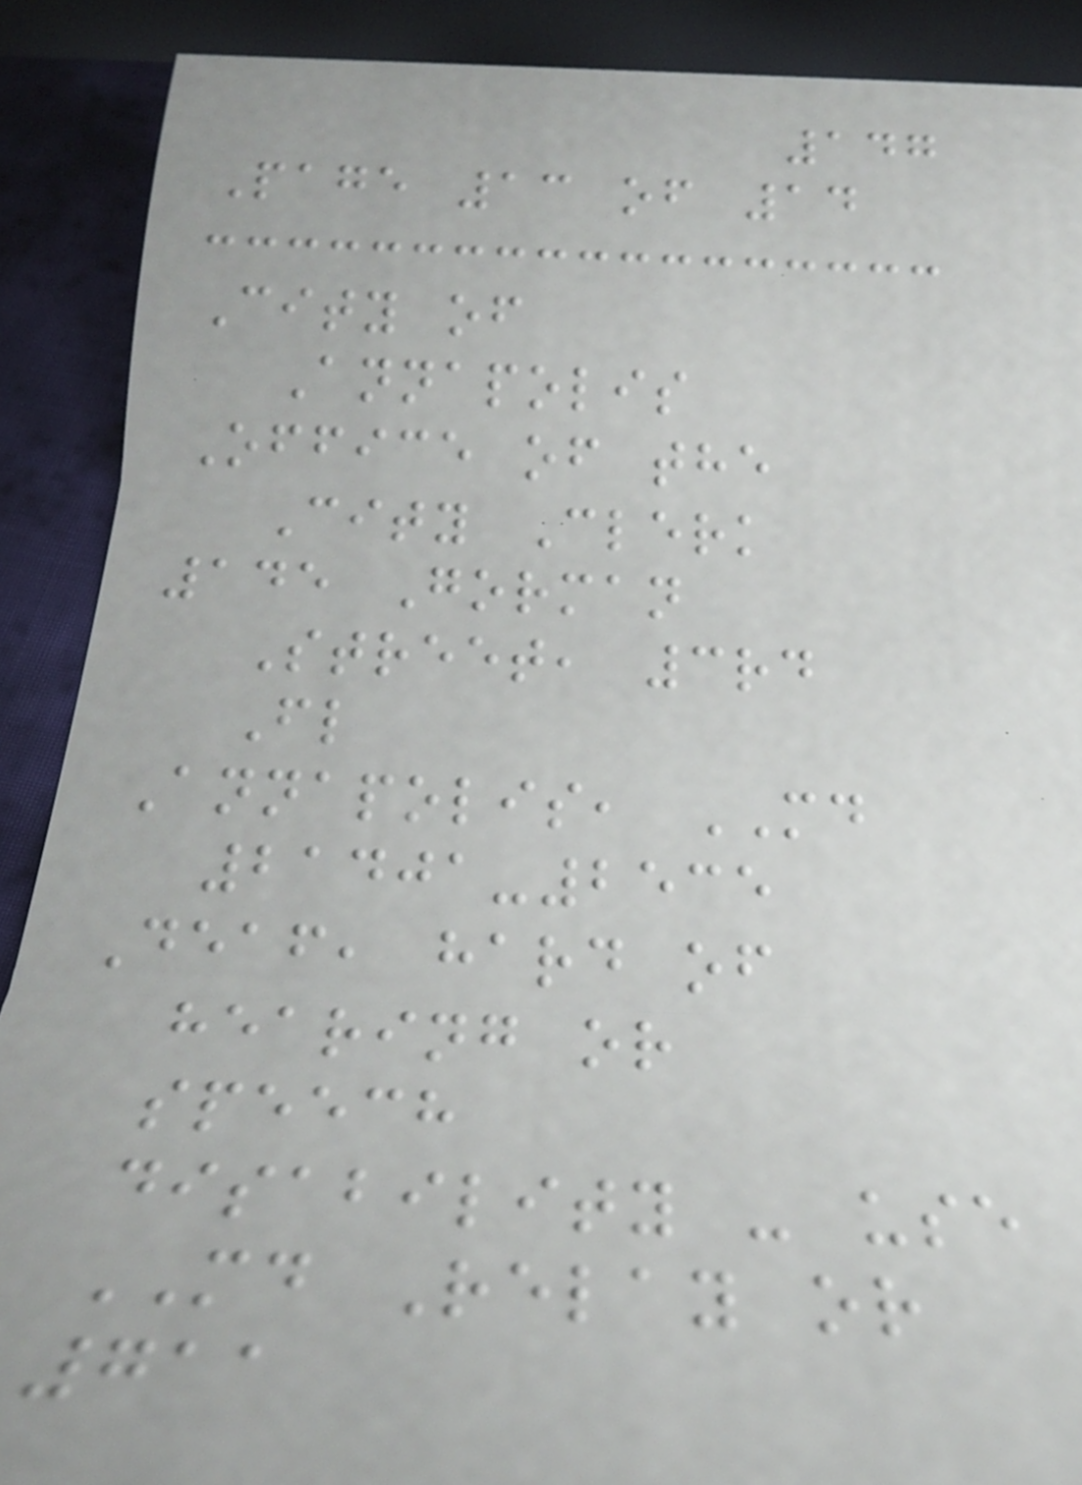147
Page 13 of 14
City of
Annapolis
Office of the
City Clerk
145 Gorman
Street, 3rd
Fl
Annapolis, MD
21401-2535
Deaf, hard of
hearing or
speech
disability - use
MD Relay or
711
